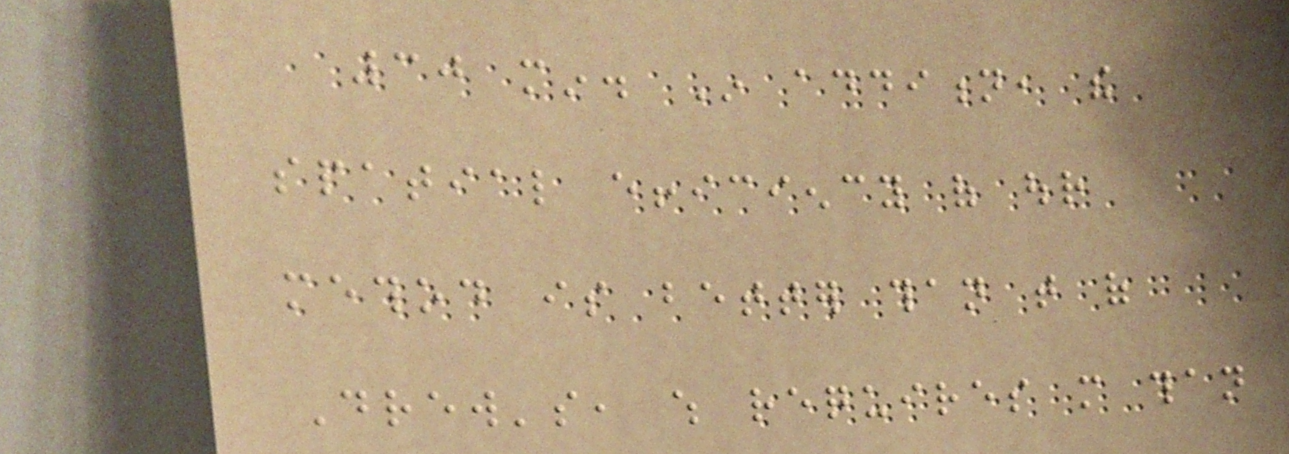30 min. In addition, the
spatial efficiency of our
method is better than that of
Drew's, which requires more than
